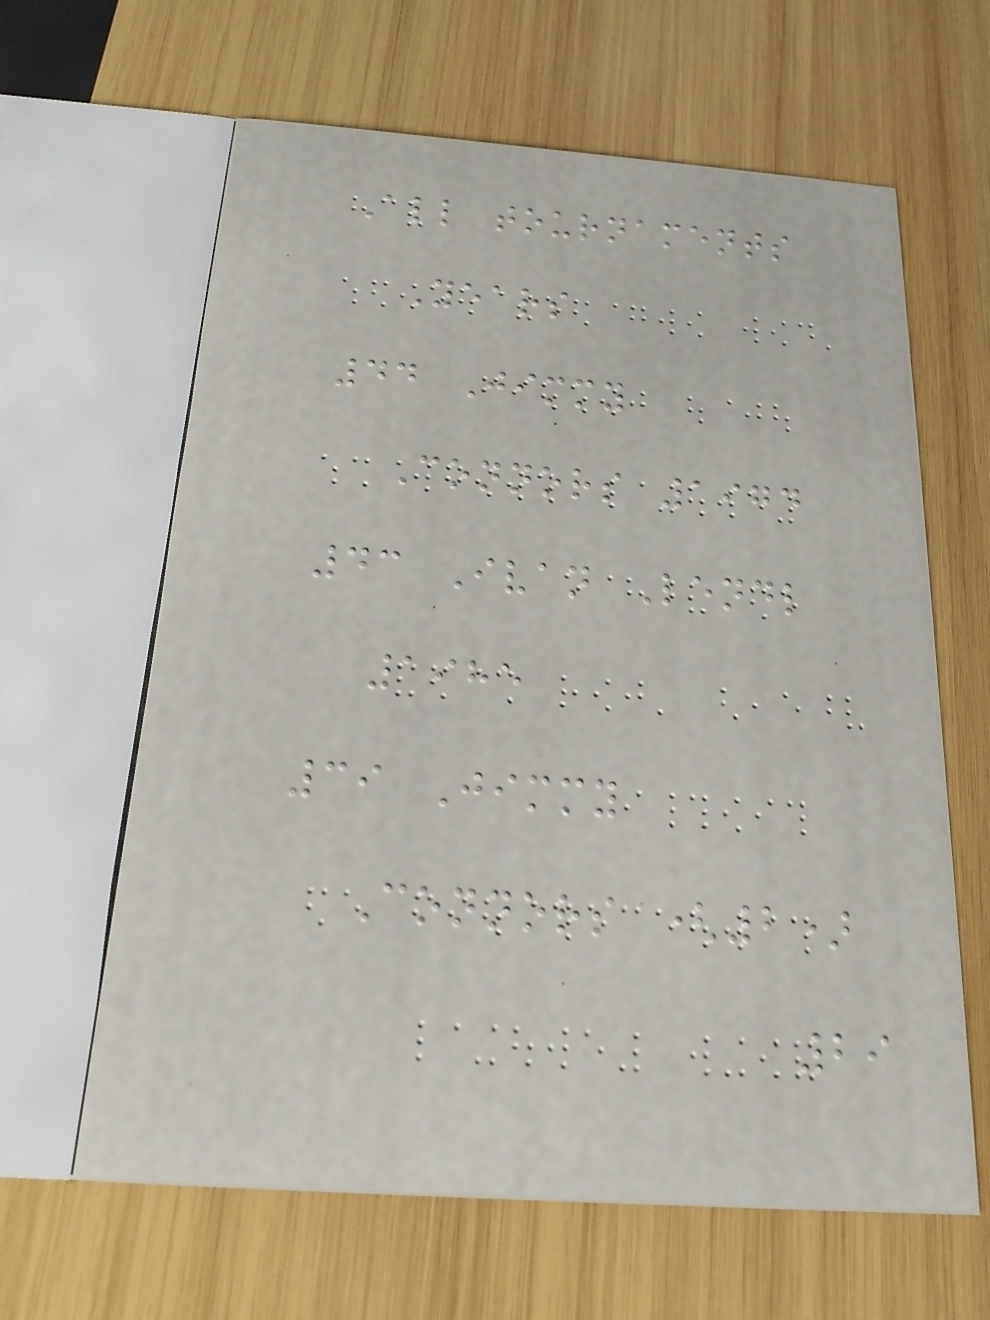All tournaments
Years
44 Jimmy
Connors 1974
43 Ivan Lendl
1985
39 Jimmy
Connors (2)
29
